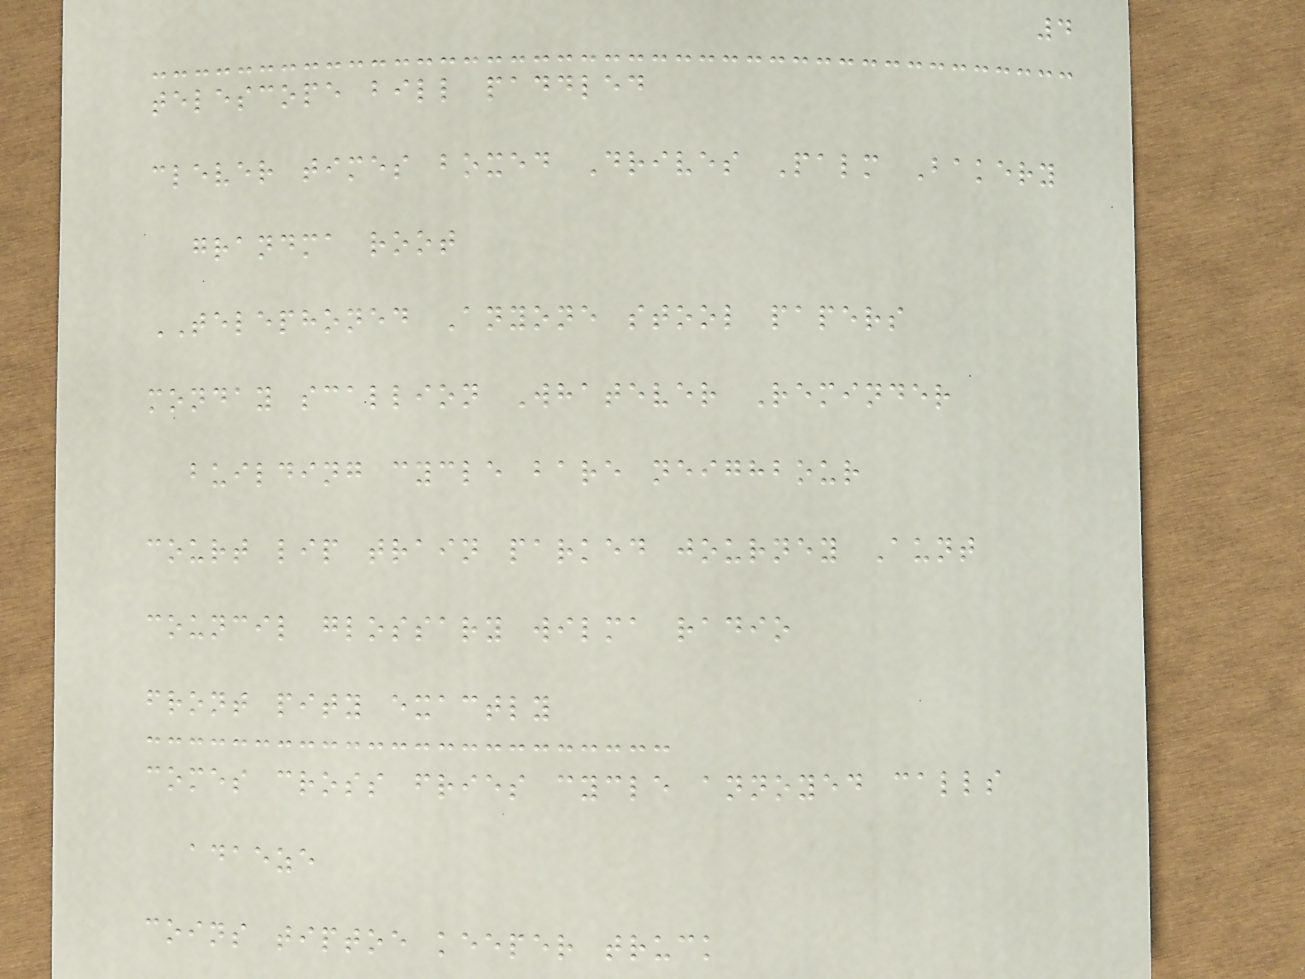4
telescope bill paddled
clever times boxed Drives Palm Bakery
grandma root
TELEPHONED Anyone stool papers
monday scallion Whatever Reminder
building cycle bare neighbour
court lip train parked journey Aunt
council glossary wilma radio
front pity exactly
comes cross fries cycle annoyed calls
adaeze
coins tiptoe keeper truck
